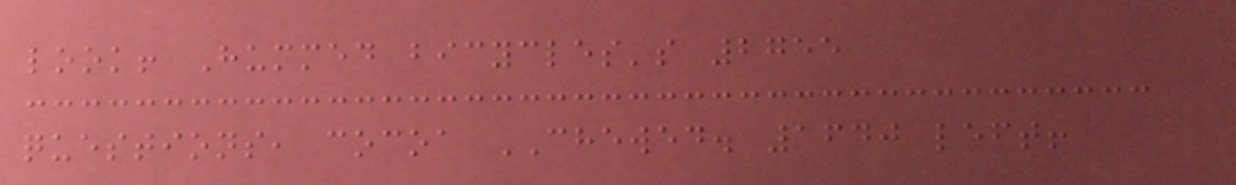look! Hummed bicycles's 2755
questions, cocoa CHEWED. 1640 left!
